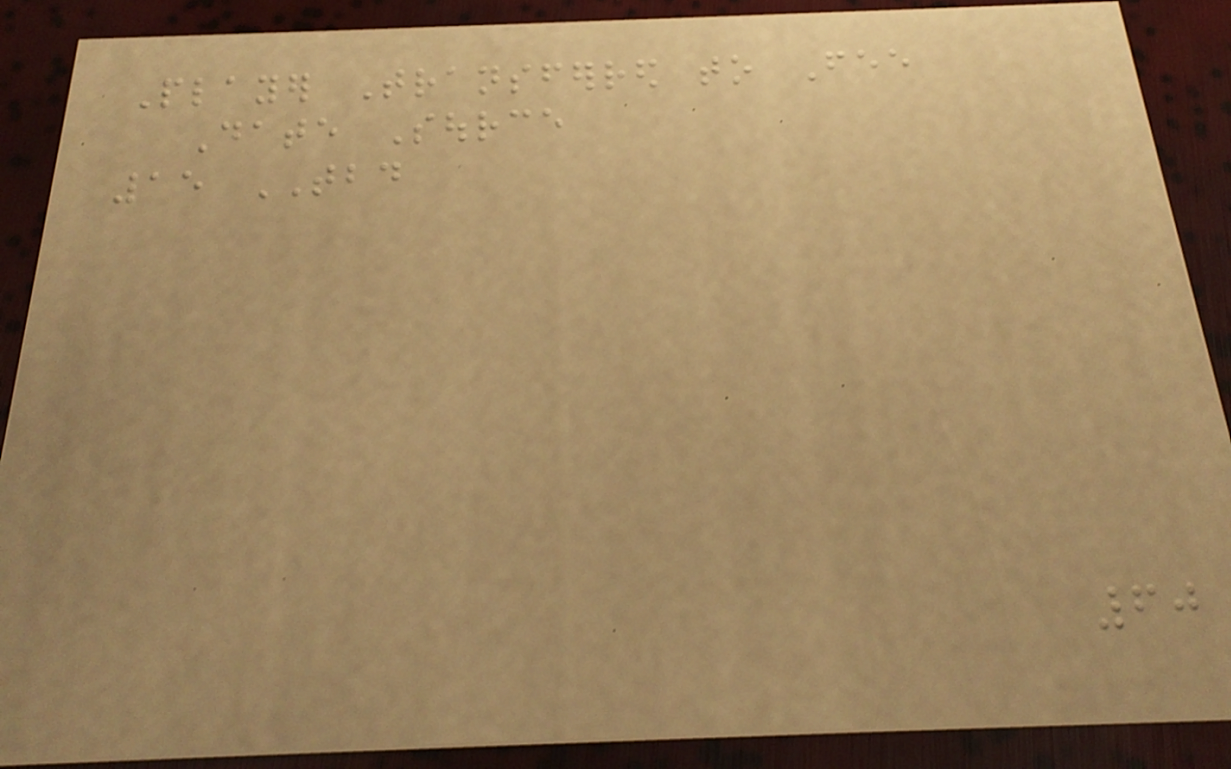Player Transferred to Fee
Date Source
15 TBD
60
